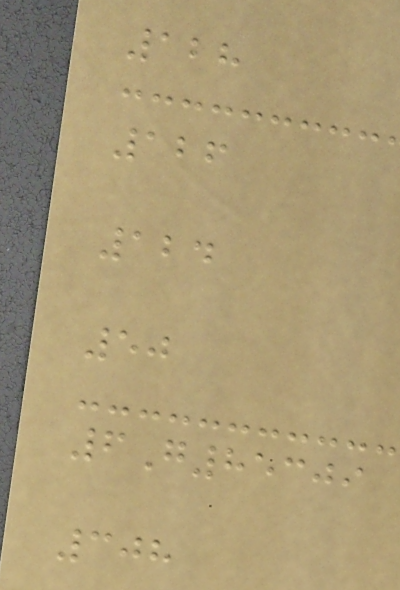128
126
124
50
6G85309
308
